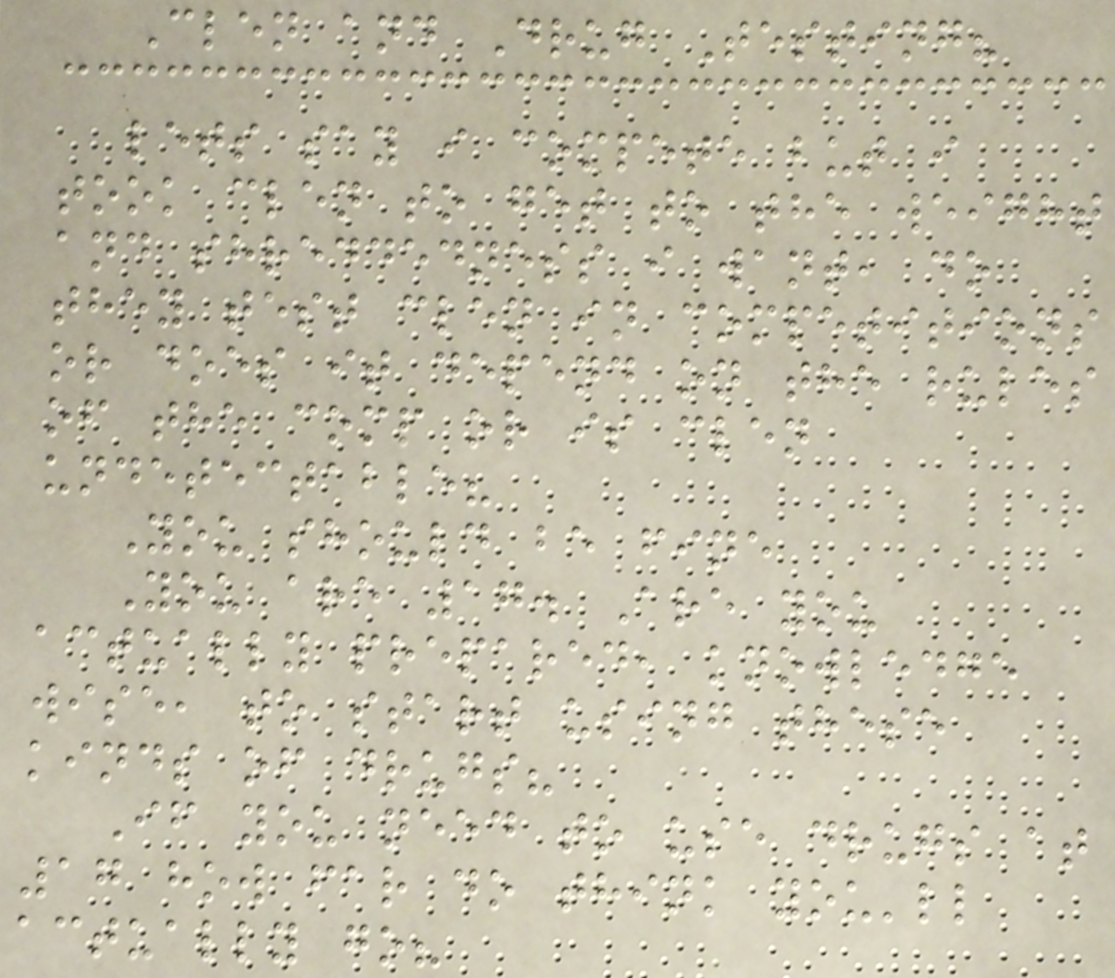Clen and Drug Testing?
lets say i compete but i
took clen to get to the weight
and shreddedness i want, do
they test clen in competitions
or does it depend on the rules
of the comp or is clen
undetectable?
You should be fine
You are 17. Are you
actually prepared, knowledge
wise, to start using these
kinds of drugs?
If you need to use drugs at
17 how far do think you'll
actually go?
